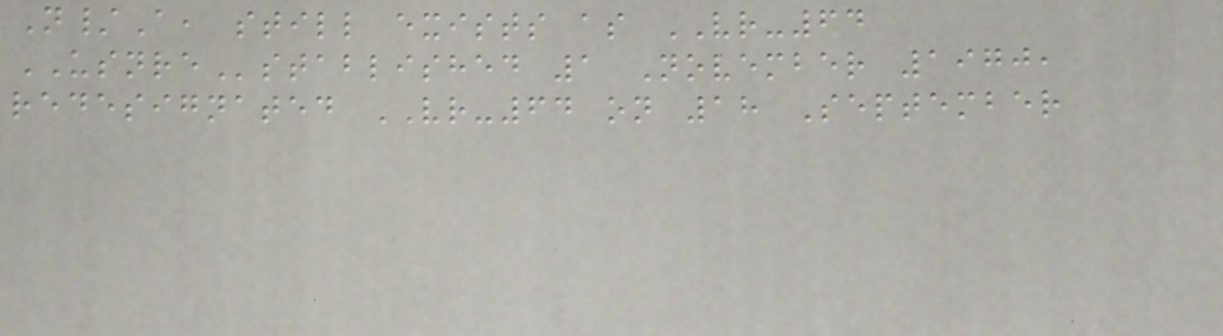N/A, still exists as VR-64
USNREstablished 1 November 1970,
redesignated VR-64 on 18 September
